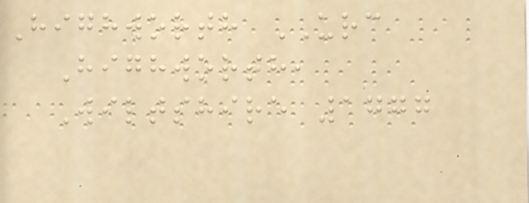Highworth URC
Highworth,
Wiltshire 1777
